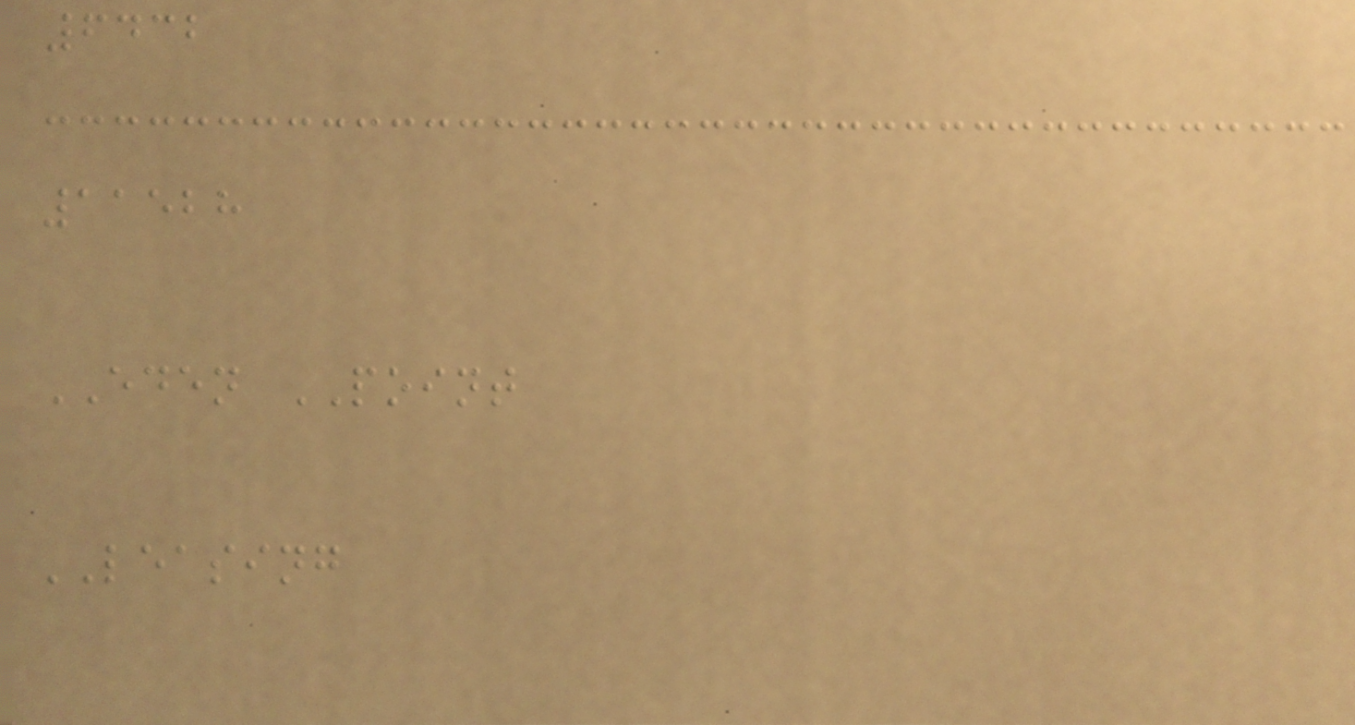6432
11528
EDEN POINT
LEASING
